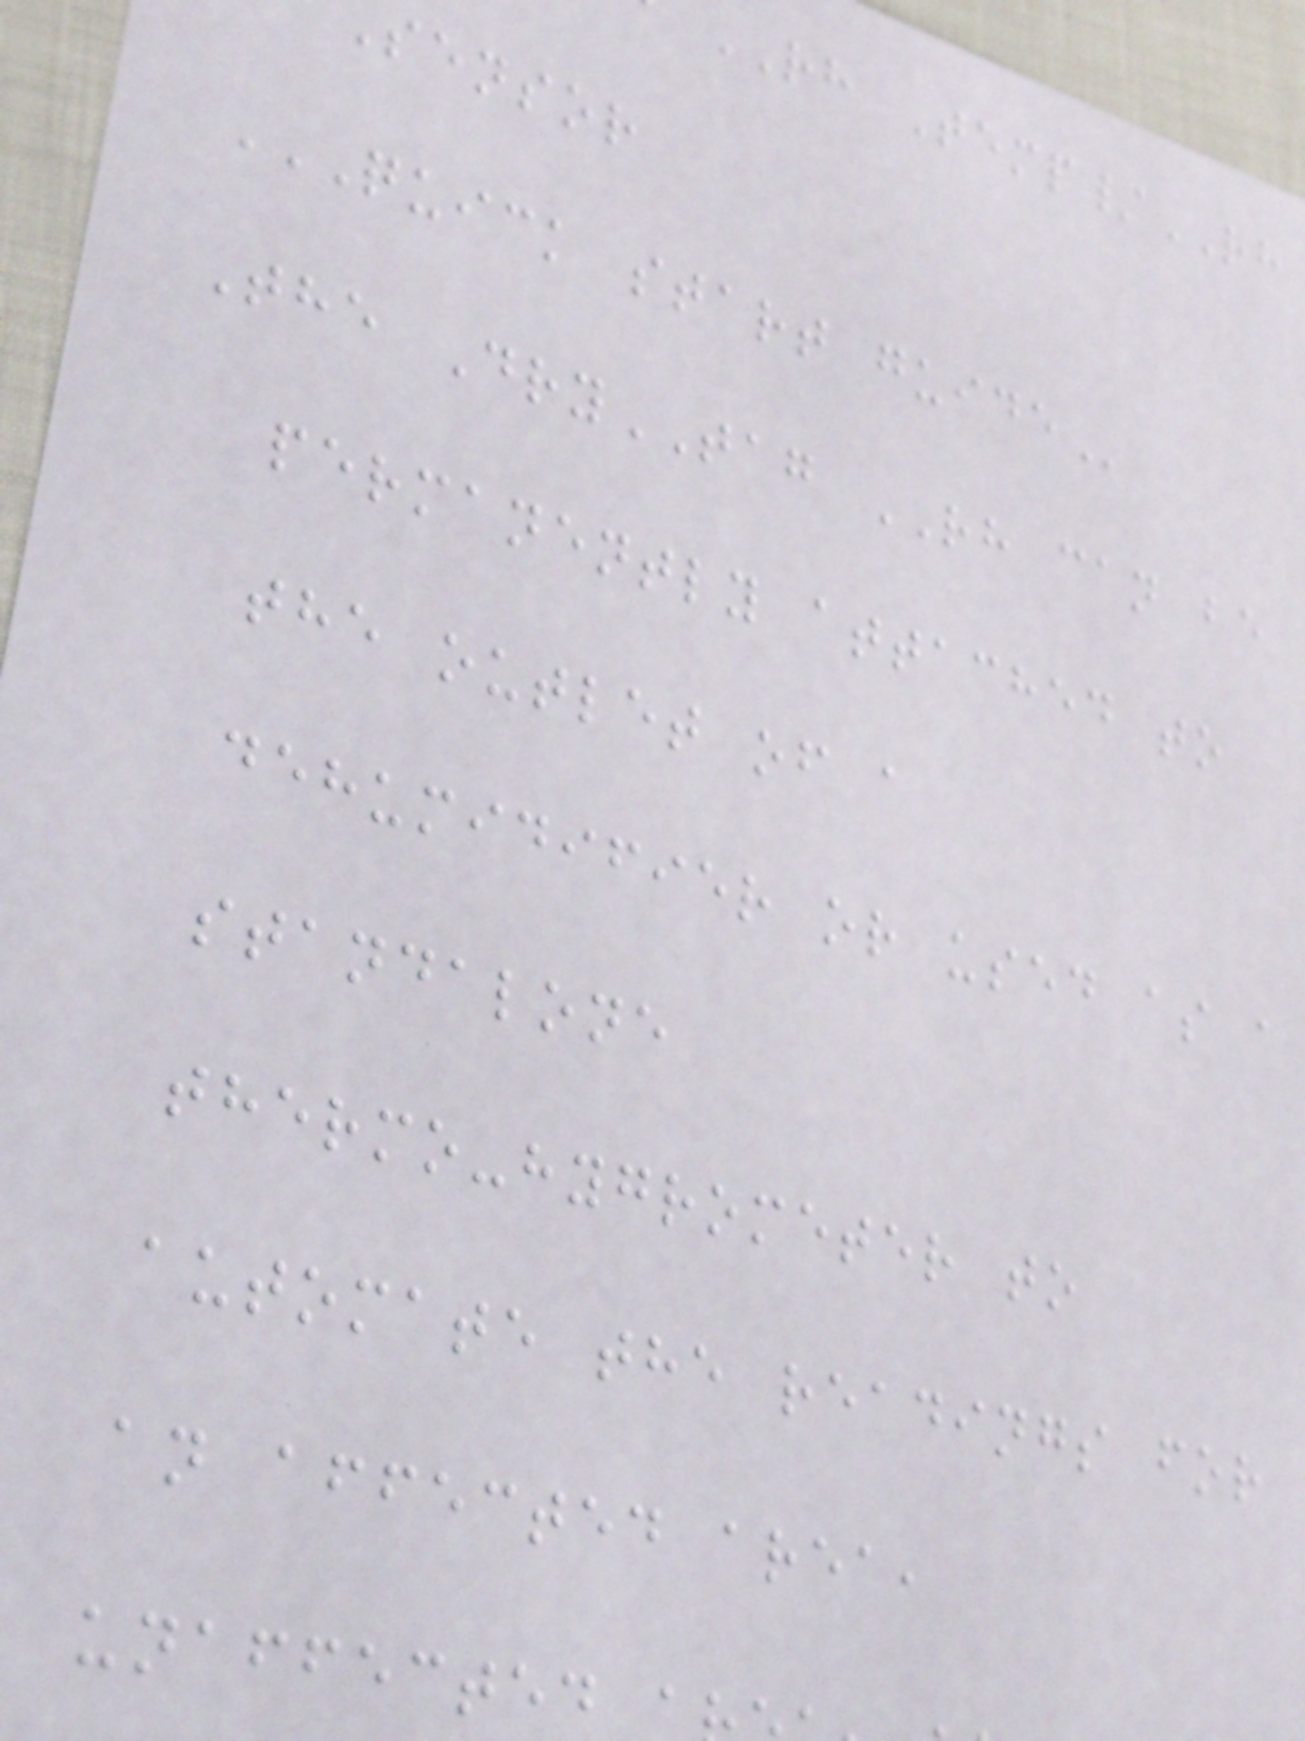RH Temp/RH
sensor
QUICK START GUIDE
The DryTAG RH can be
permanently attached to
the outlet of a
dehumidifier or used as a
standalone
thermo-hygrometer to
automate the readings for
an affected area,
unaffected
